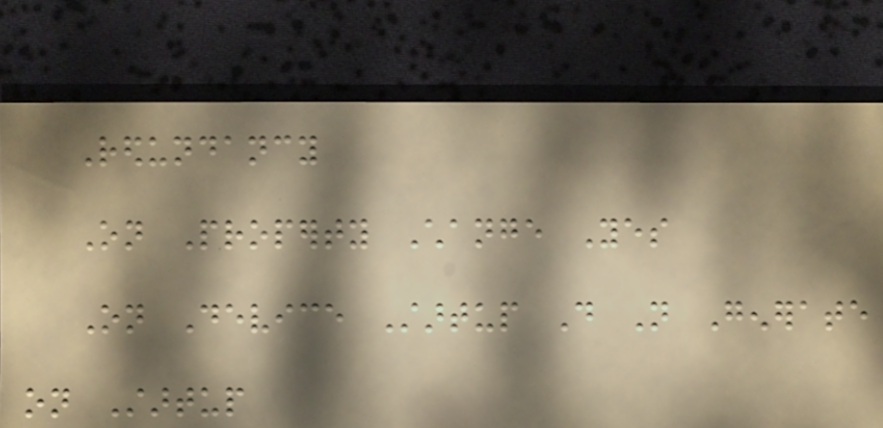Redundancy
On Property Change Yes
On Device Startup Do Not Generate
on Startup
